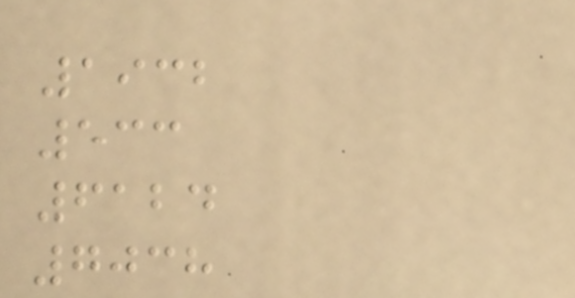1932
533
6124
7038
